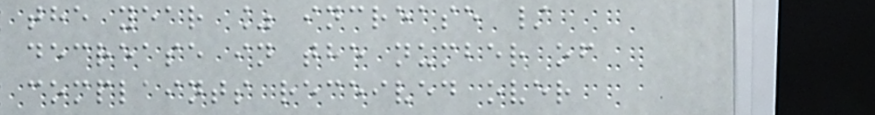the year % increase /
decrease in the number of
complaints received over
